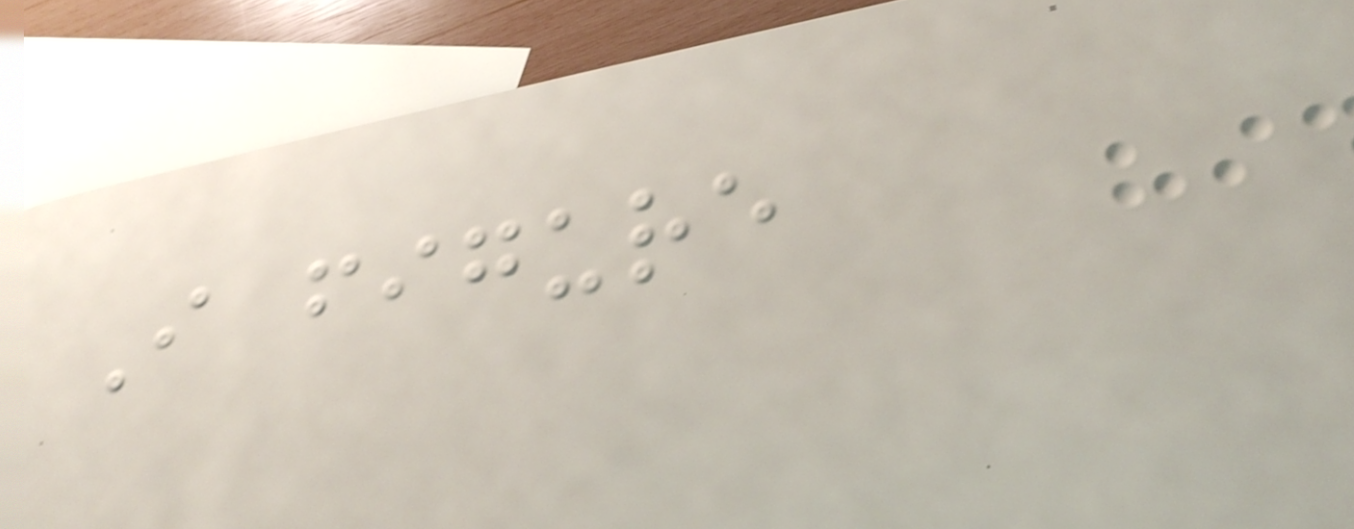I figure
